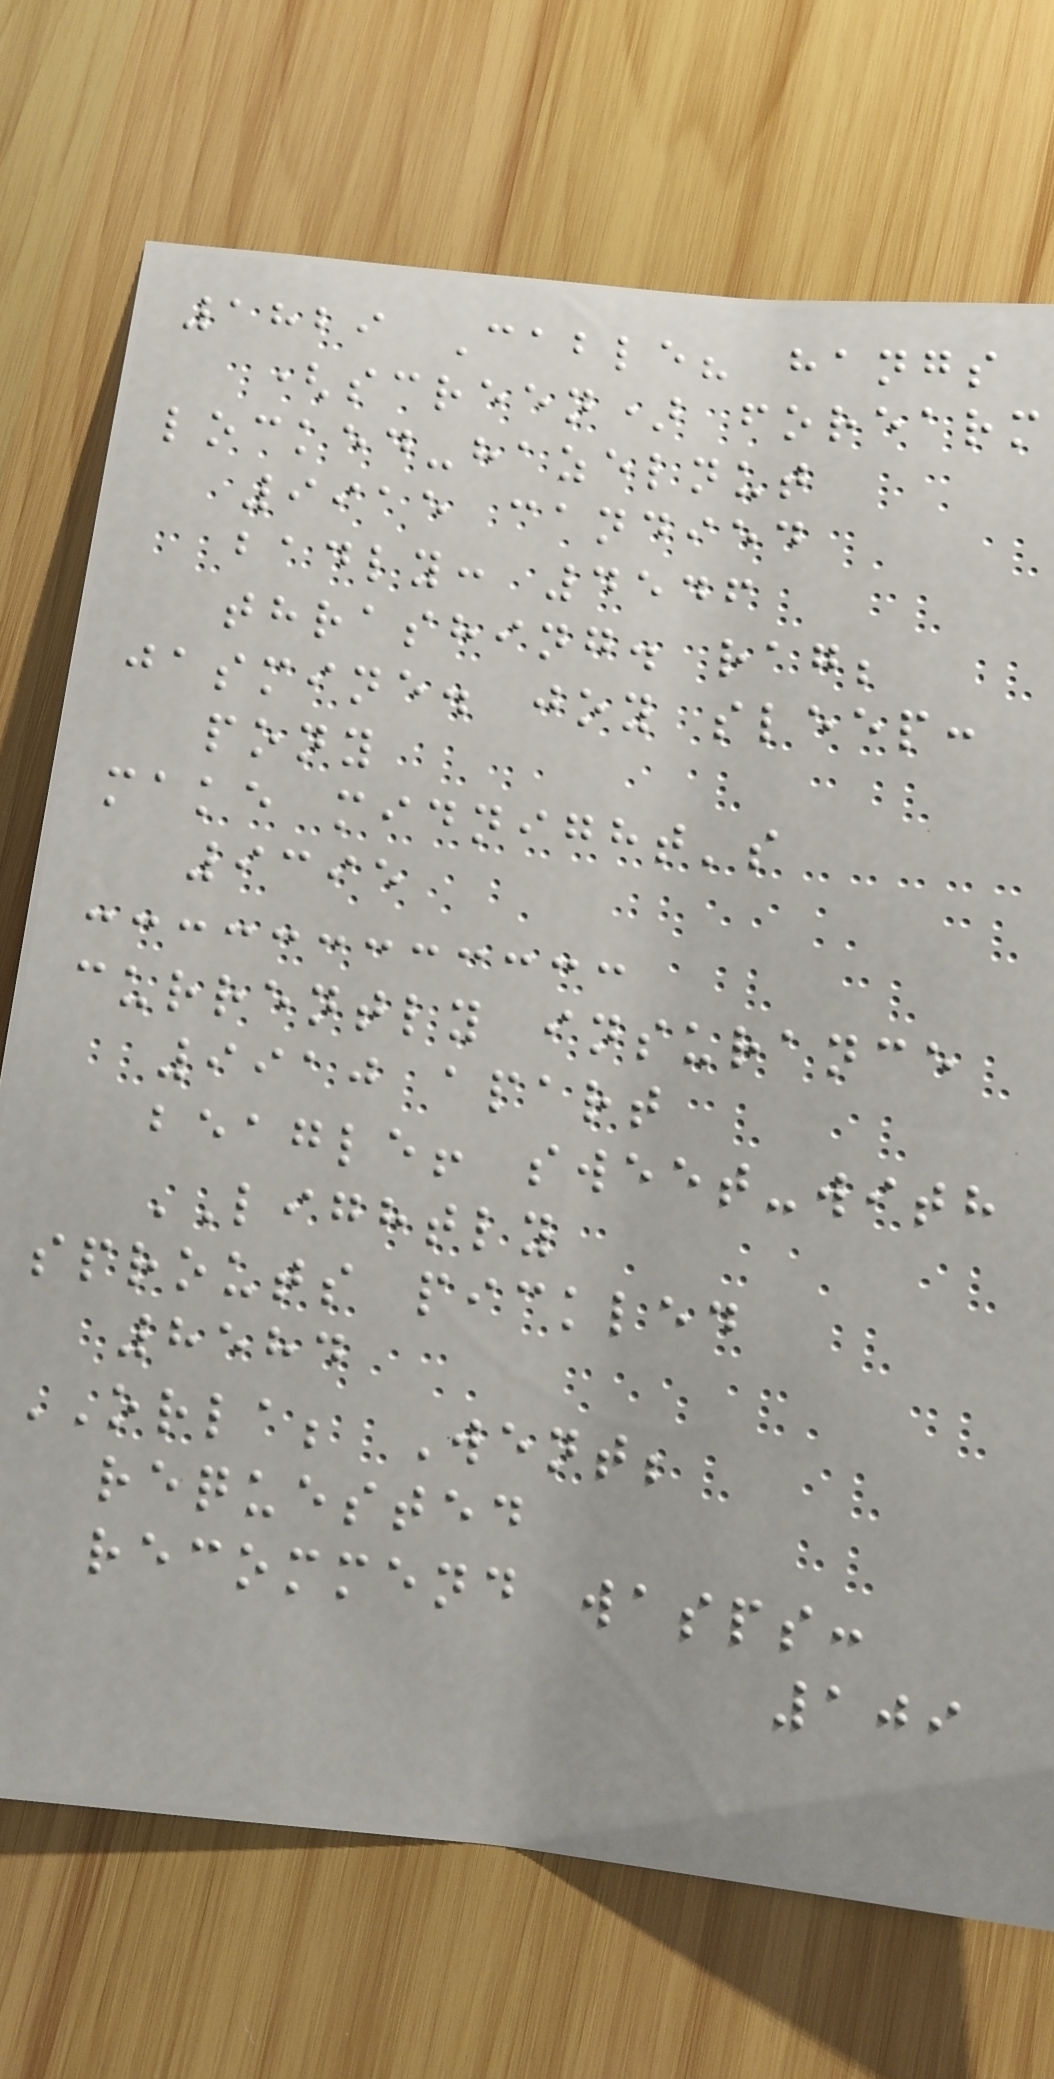1829 Cable? hangs
(screen) forearm
locked-hazelnut
9915 candied
badly: 4546
thrashing. rag;
jasmine. joy sleep:
pony
make midnight's
9395
currently insurance
9910 apart
beagle! sweet-with
LIGHTLY
sprouts pickled
8584
ORLA; Went;
requested
recommend wasps:
109
